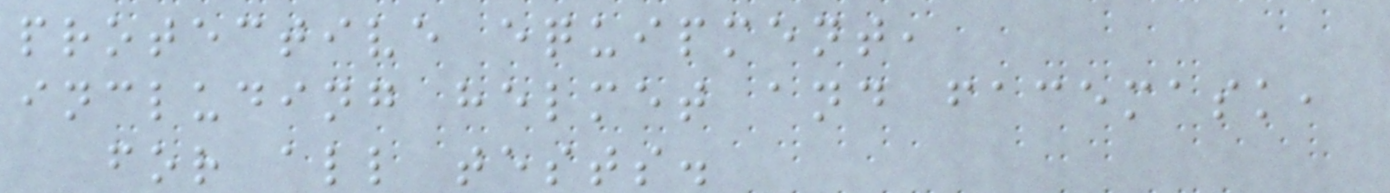protective equipment,
including helmet and facemask,
for all tests.
